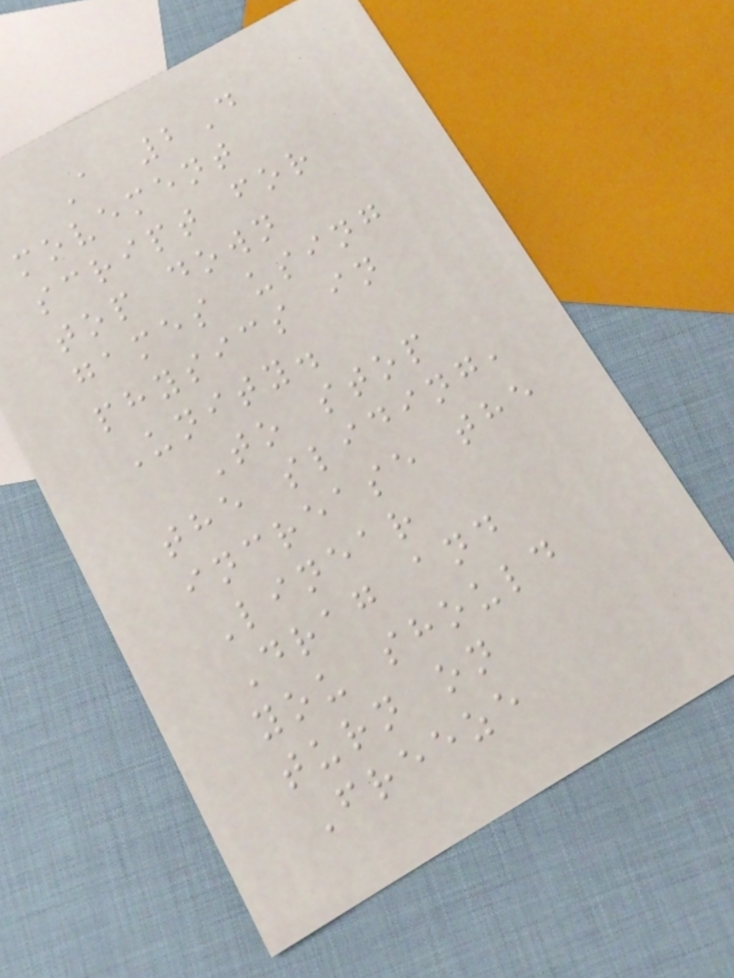A 2D
movement
script for
top down
games using
physics in
Unity.
To stop
the sliding,
increase the
Linear
Drag and
you should
turn on
Freeze
